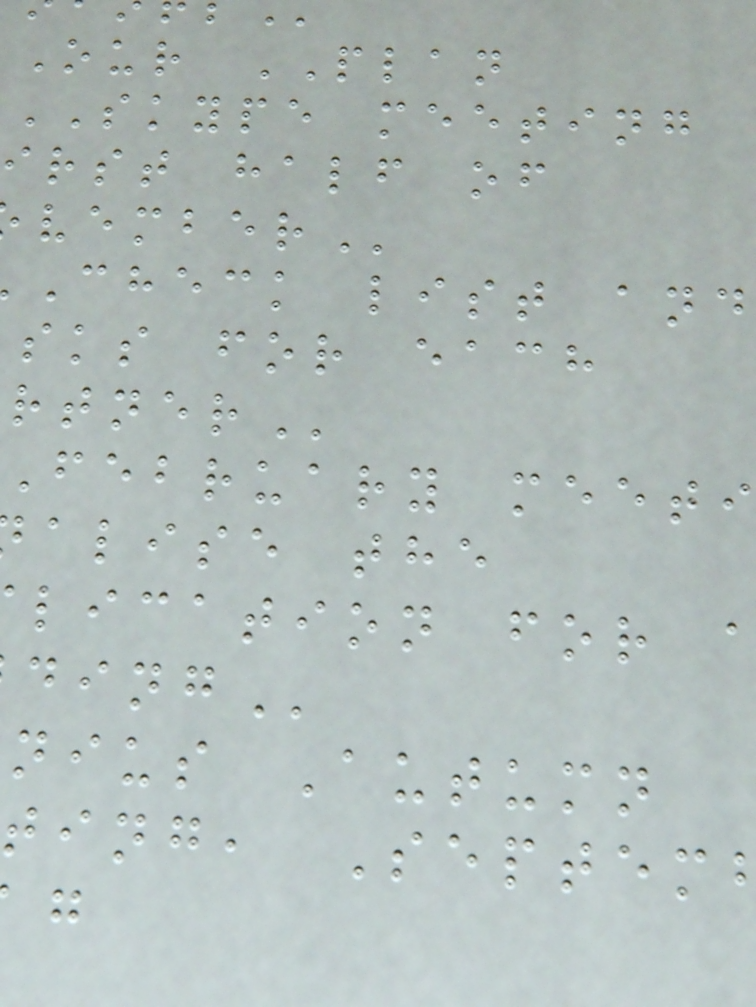our PLAN
SKYPE meeting
irst half of
check list and
sks for each
february
alise the
lication for
nius Autumn
ting, Septem
